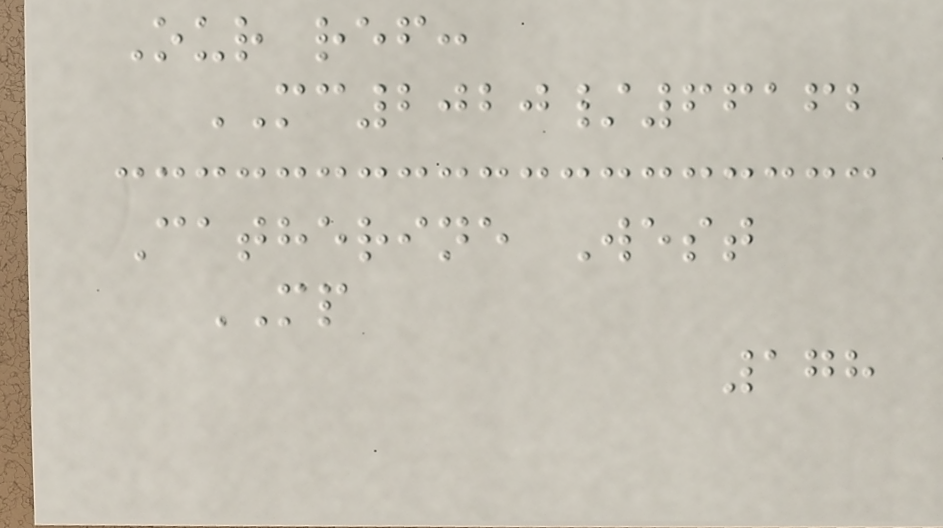Our ref:
MC2020/66162
Catherine West
MP
178
